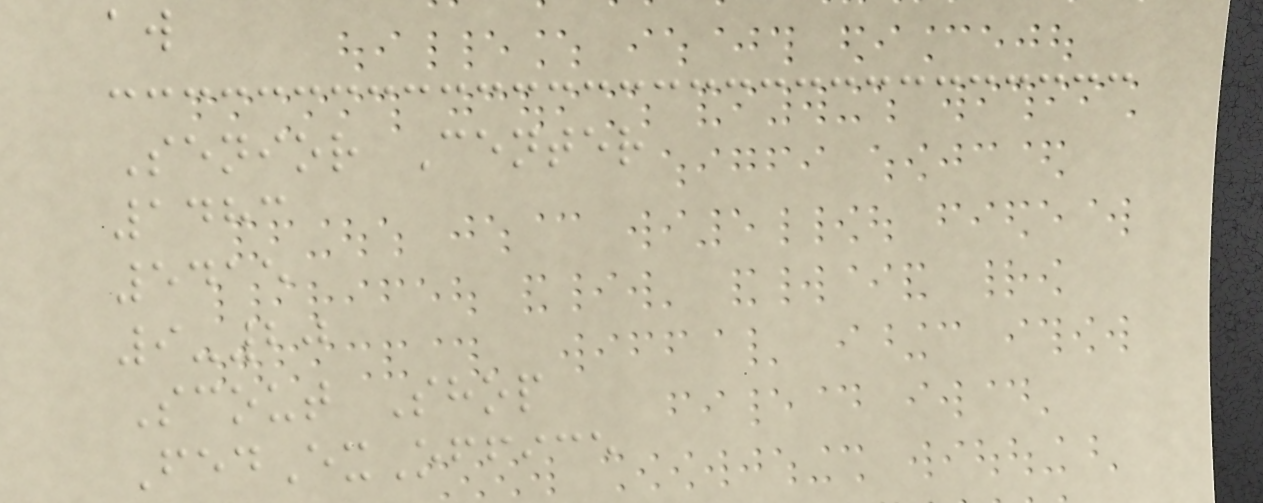aw
Senior Center
1483
5415
9-20
Scout Shop
FedExOffice
